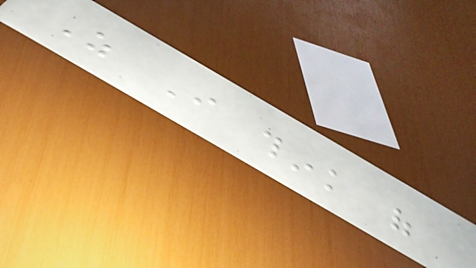As I think of
